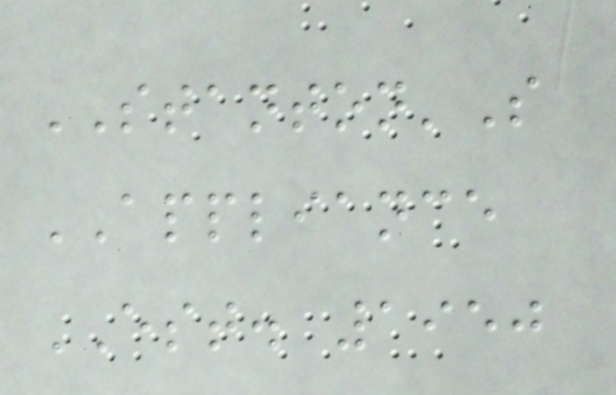STANTON'S
APPLIANCE
EST. 1950
